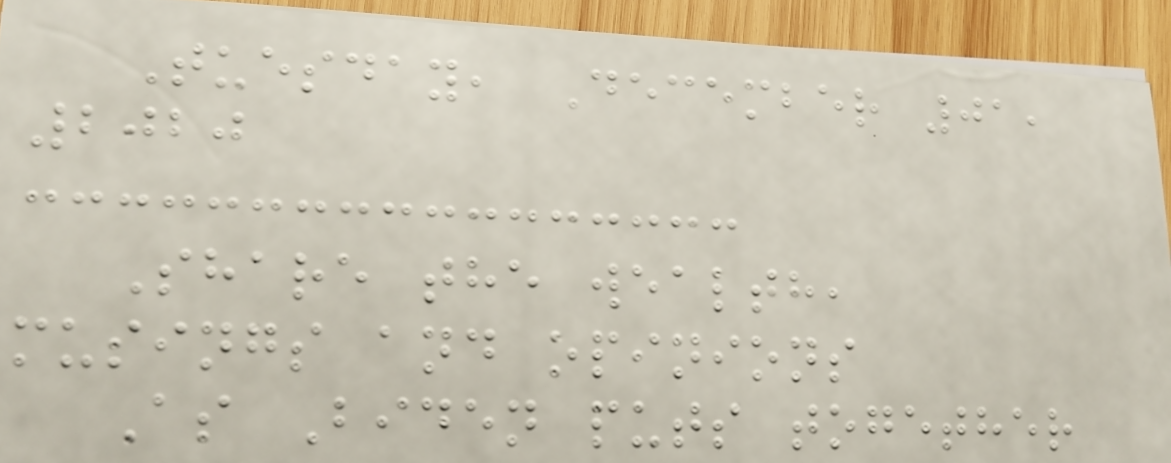Tuesday, December 01,
2020
Share the wealth,
musings and opinions
As Biden puts together
